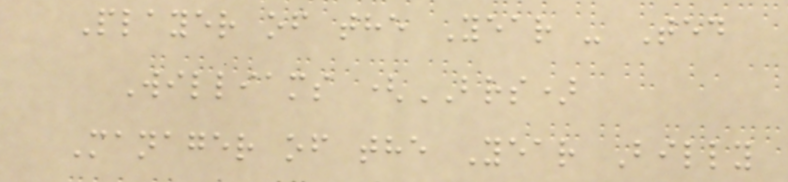Player of the Year - Ted
Williams (BRS)
Manager of the Year Billy
